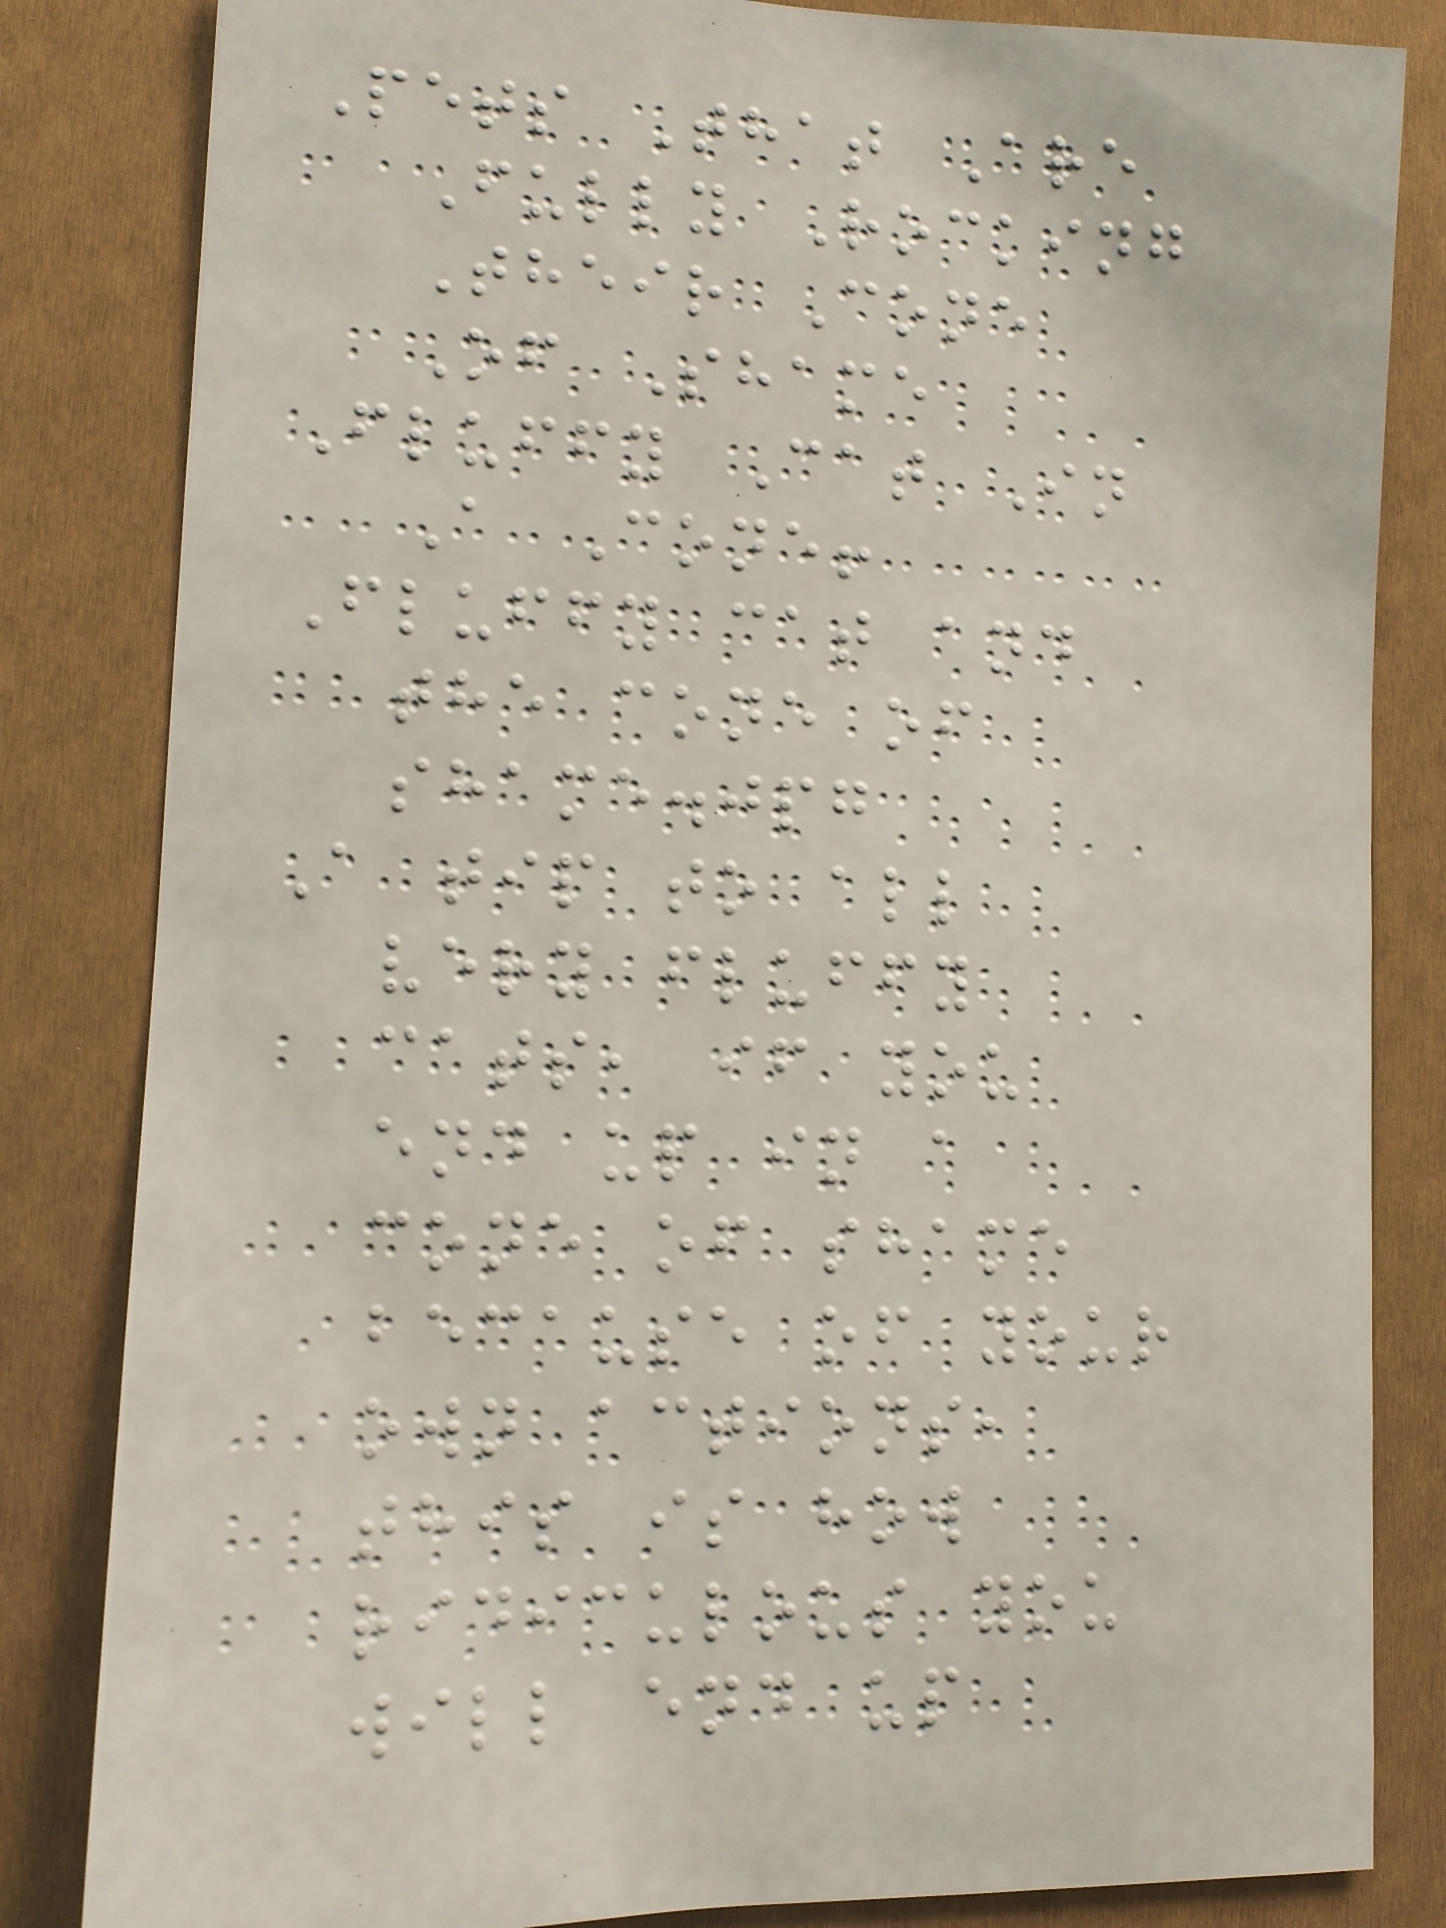Pets That Are
Fully Rocking
Their Cone
Of Shame
Fluffy Cat In
A Cone!
Fluffy cat and
the cone of
shame.jpg
A tip to all
very fluffy
cats, if you
end up in a
cone of shame
because of your
own actions,
this is how
ridiculous you
will end up
